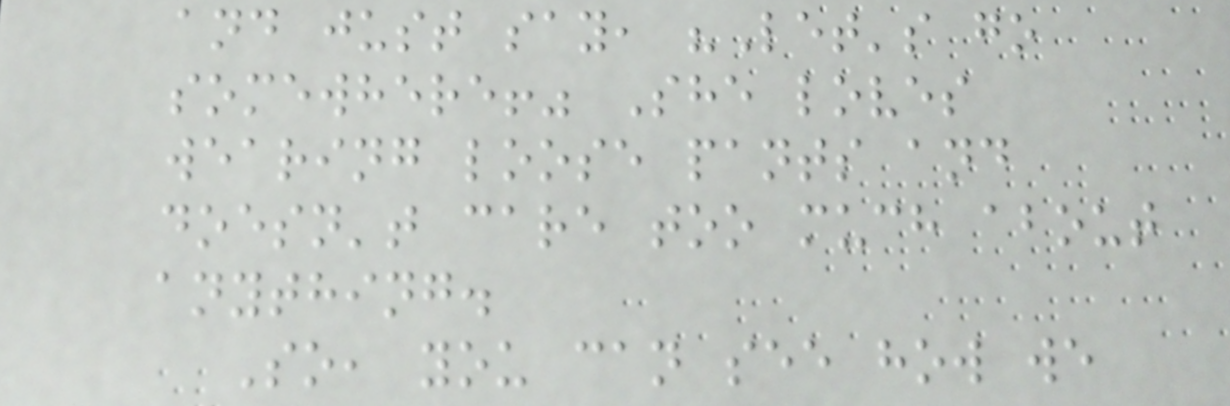and just say, "Let's go
somewhere!" She loves
wearing loose pants and
doesn't care too much about
anything.
So, you can see how we
